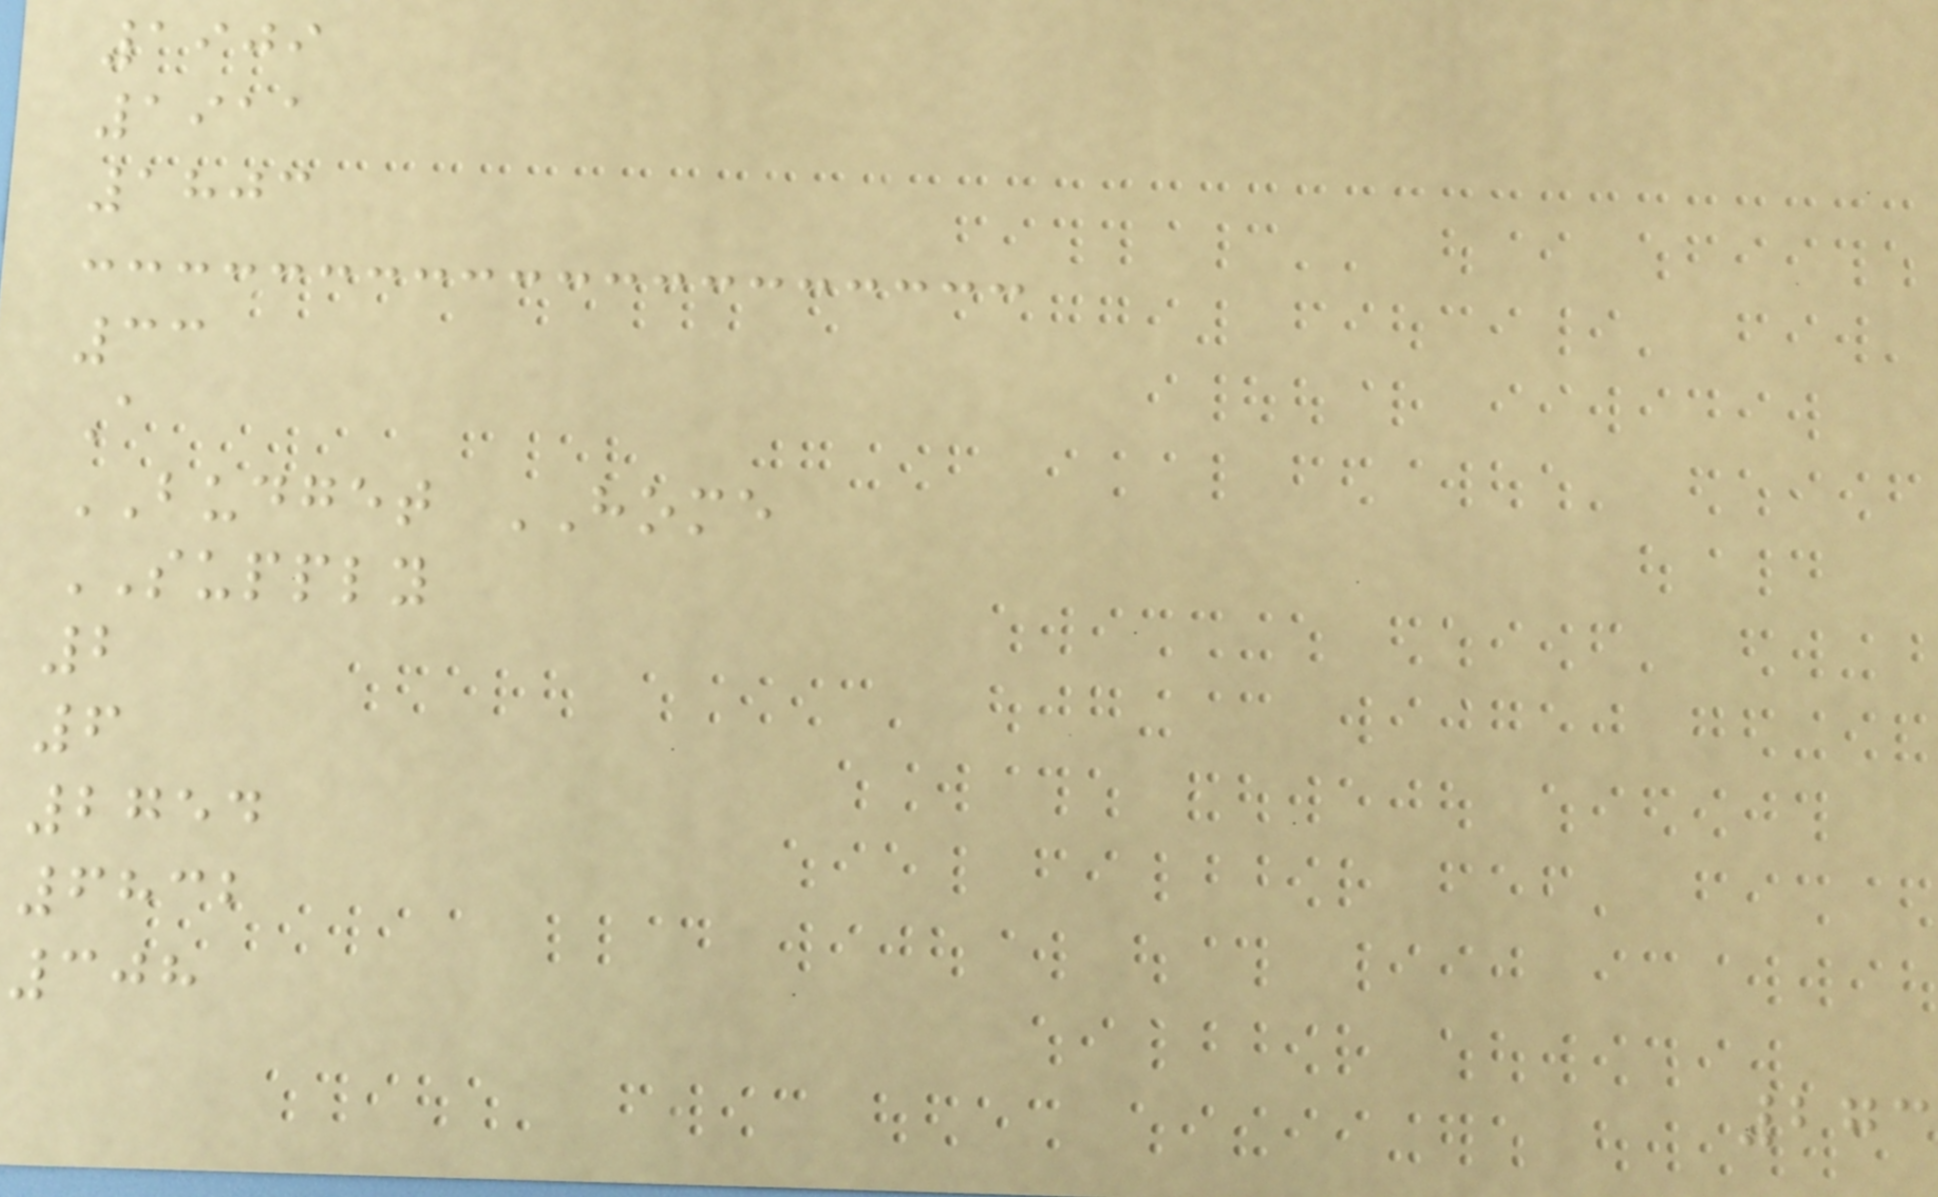1909
1911
1803
33
A
BUDGET HOME
SUPPLY
2
6
2754
6832
308
273
